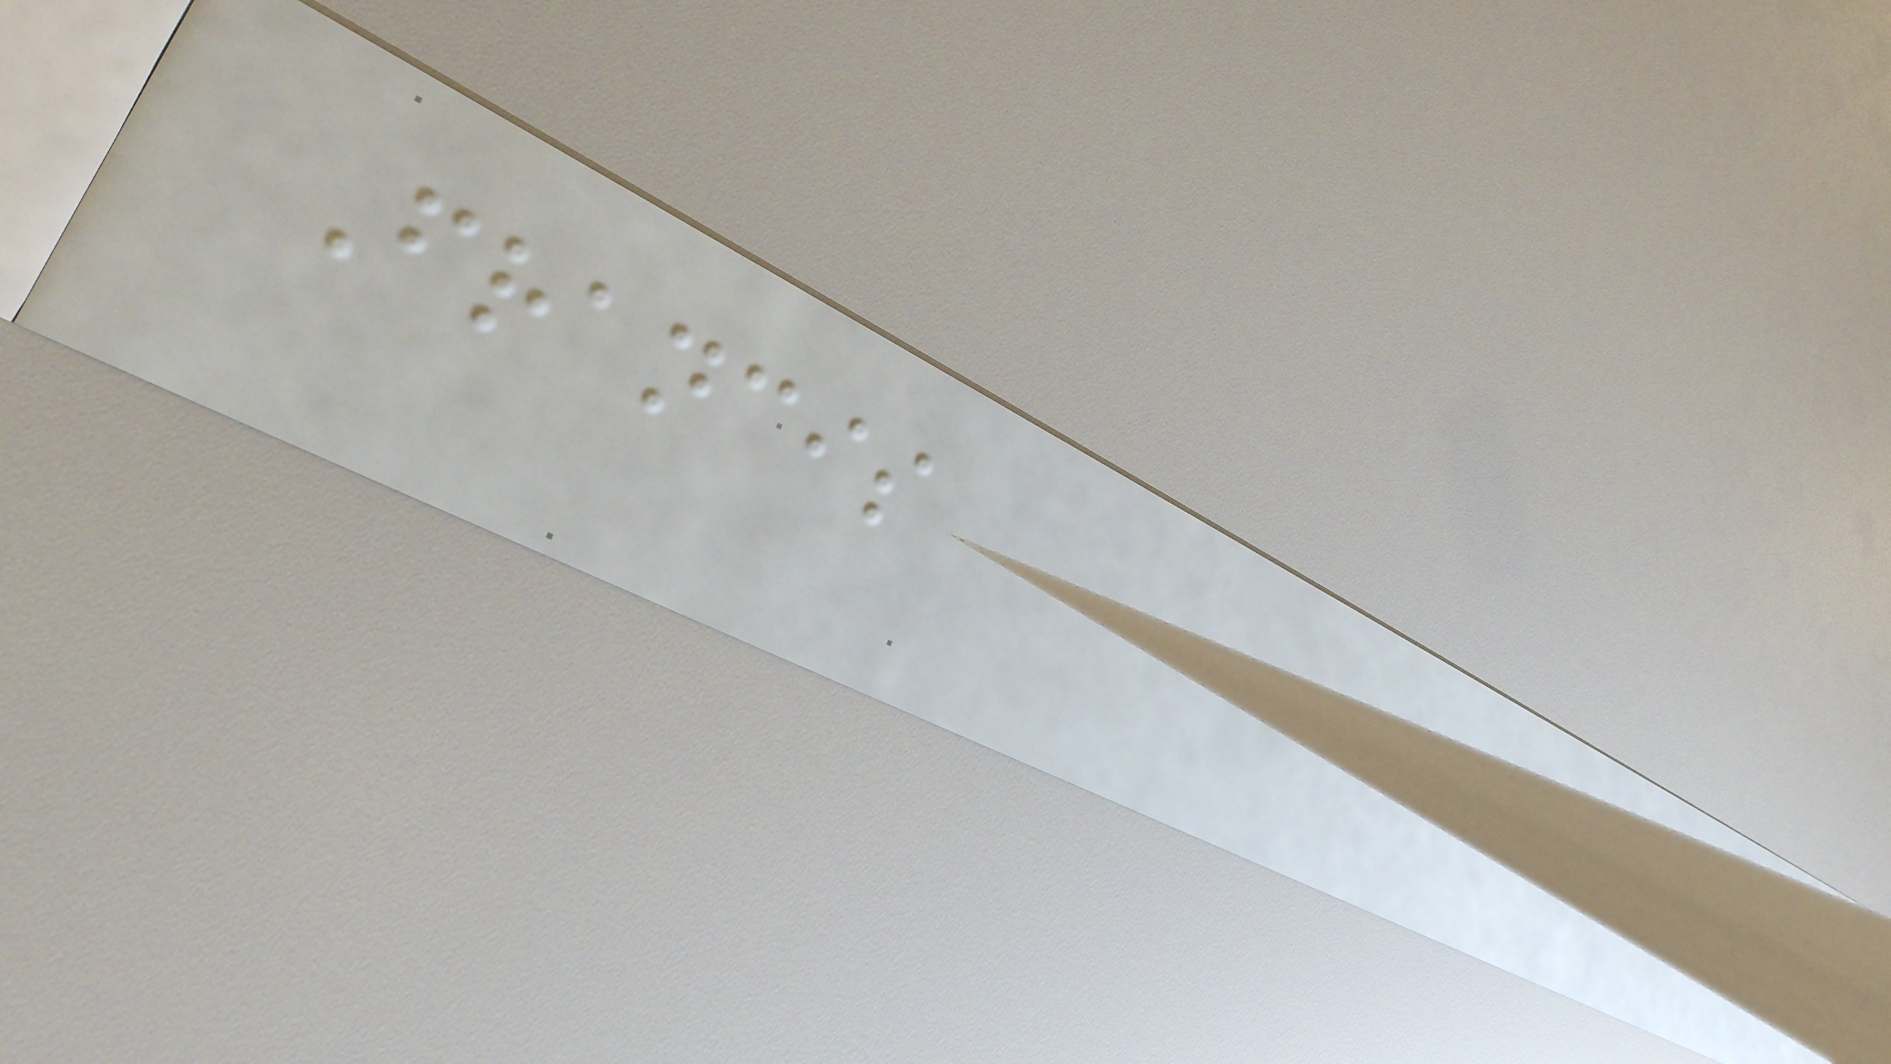Francis
